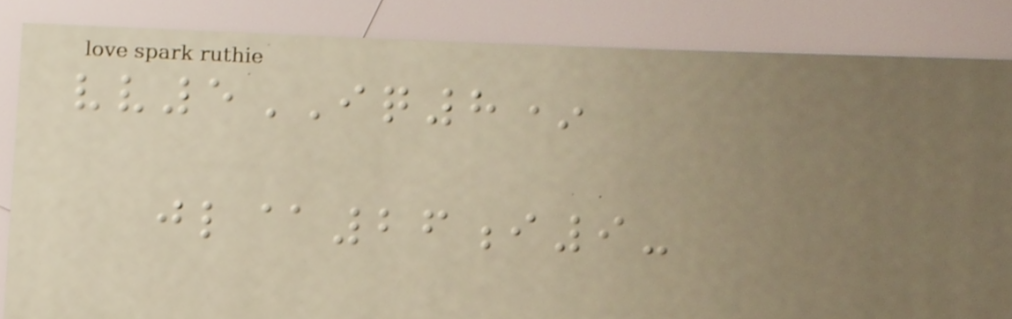vv5IQ8*
jl@26i9-
